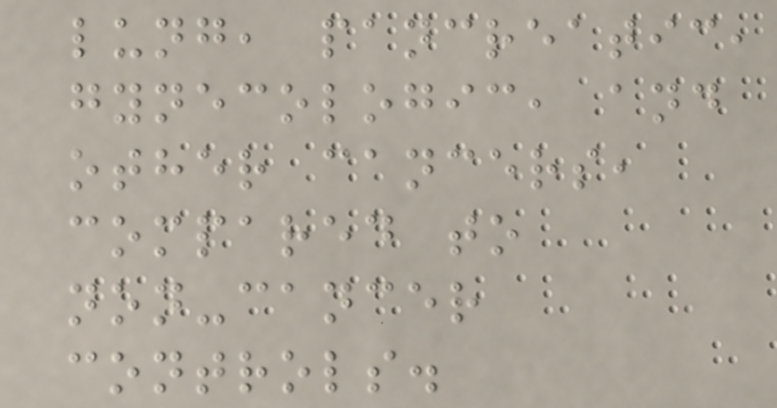lung, pancreatic,
gynecologic, and
other cancers,
compared to
non-cancer
controls.
